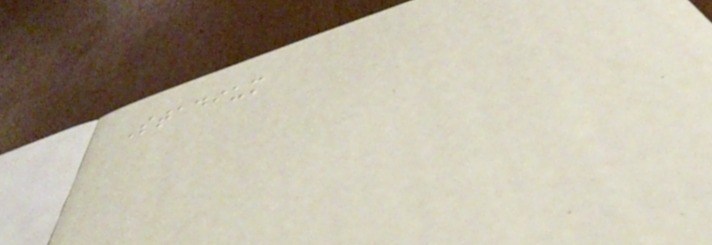Stadium
